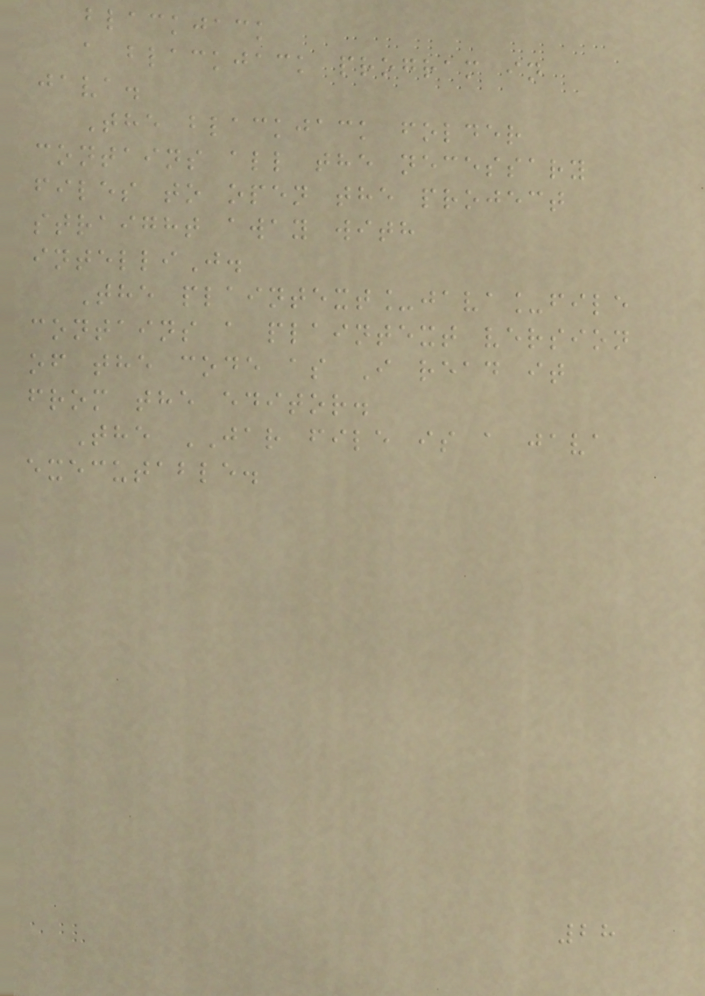blackjack
a blackjack program in
java.
The blackjack folder
contains all the necessary
files to open the project
straight away with
intelliJ.
The plaintext_java_file
contains a plaintext version
of the code as I read it
from the editor.
The JAR file is a java
executable.
28
